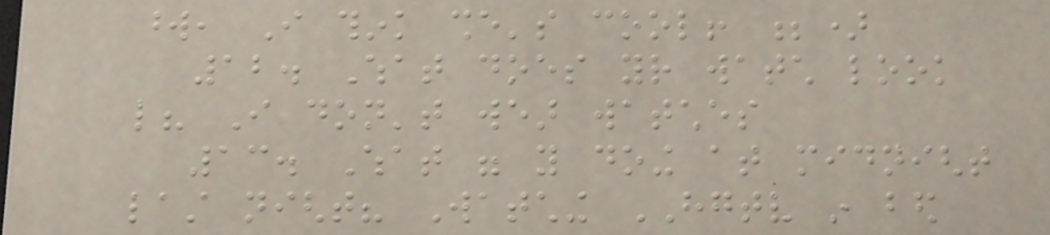word, I think she's cool! ;)
12. What does your watch look
like? I don't wear watches
13. What were you doing at midnight
last night? Watching HGTV in bed
